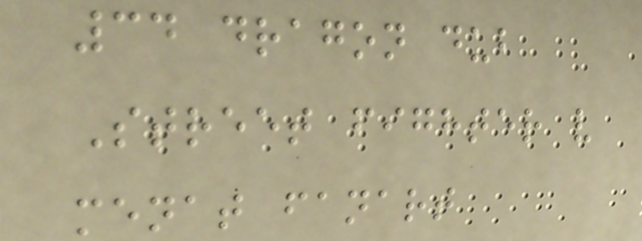34 dragon dub
Street fighter v
menat fanart
